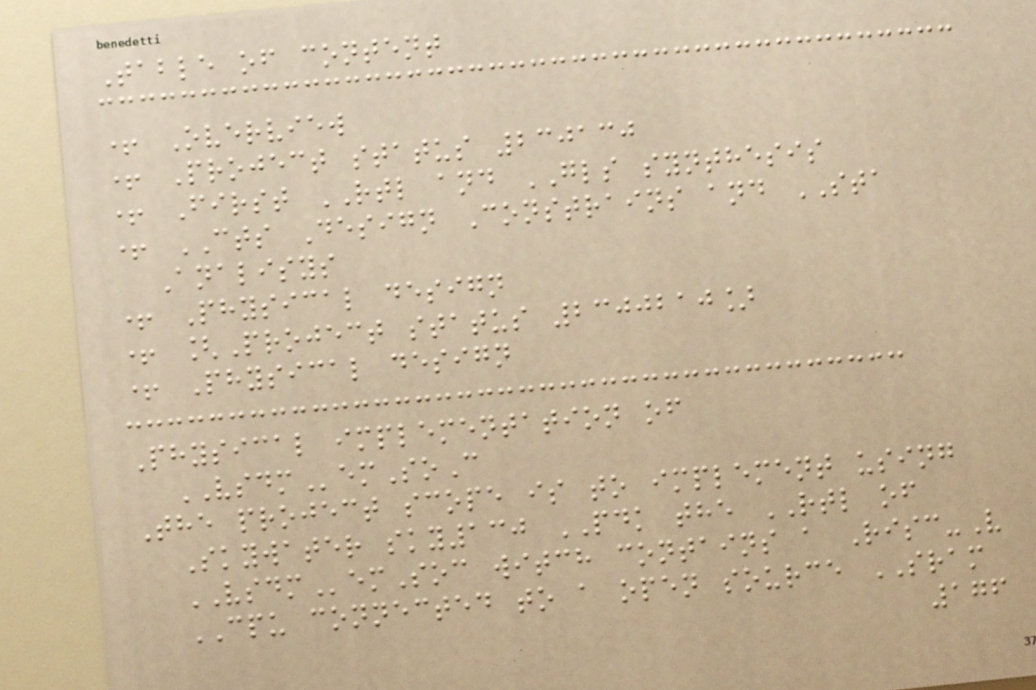Table of content
+ Overview
+ Project status 230130
+ First RTL and GLS synthesis
+ CTS Design Constrains and STA
Analisys
+ Physical design
+ [Project status 2300210]
+ Physical design
Physical implementation of
VSDMemSoC
The project scope is to implement using
Skywater sky130 PDK the RTL of
VSDMemSoc witch contains a Risc-V
CPU connected to a open source SRAM
176
